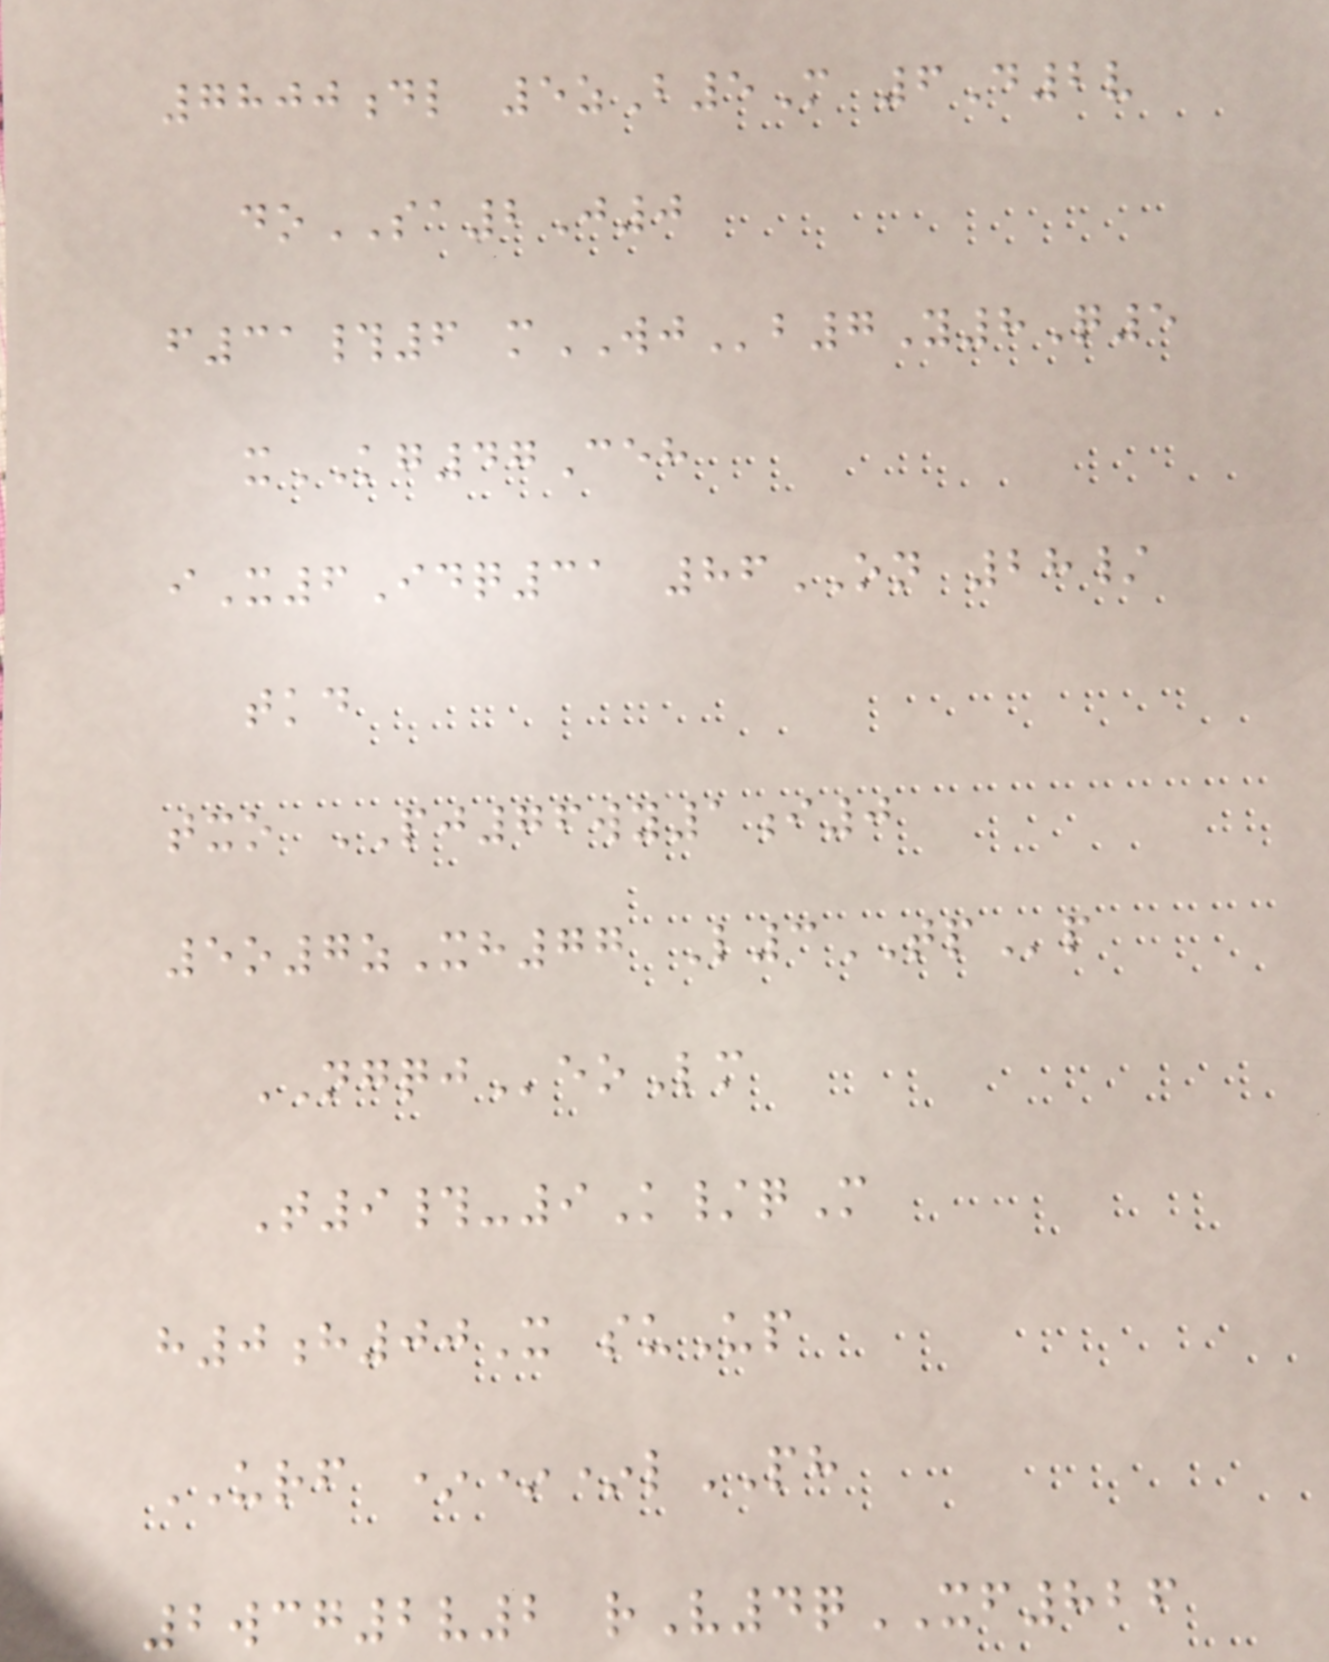7800dl 5zB5M 6D2v
doSA2J0
f31#6 mWJb7Y8Q5
xKG47Ceh
iX6Idq31 86ON 28/
tkd
txo PJ76wy1i0
5o7zXh77 L3TPp
NGQJeoLm
T9#-9K/qM
h0h00X suUp
URF ***lPH
2wcg2v2 rV4qXF826
